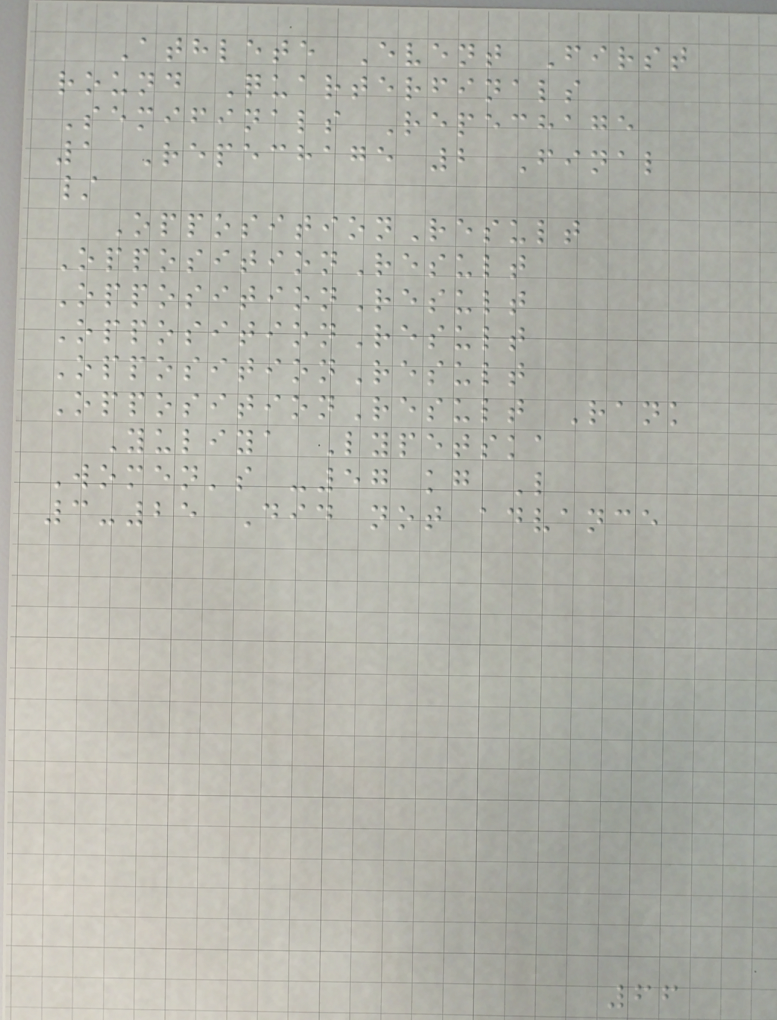Athlete Event First
round Quarterfinals
Semifinals Repechage
1 Repechage 2 Final
/
OppositionResult
OppositionResult
OppositionResult
OppositionResult
OppositionResult
OppositionResult Rank
Yuliya Lypetska
Women's -57 kg L
3-25 Did not advance
66
